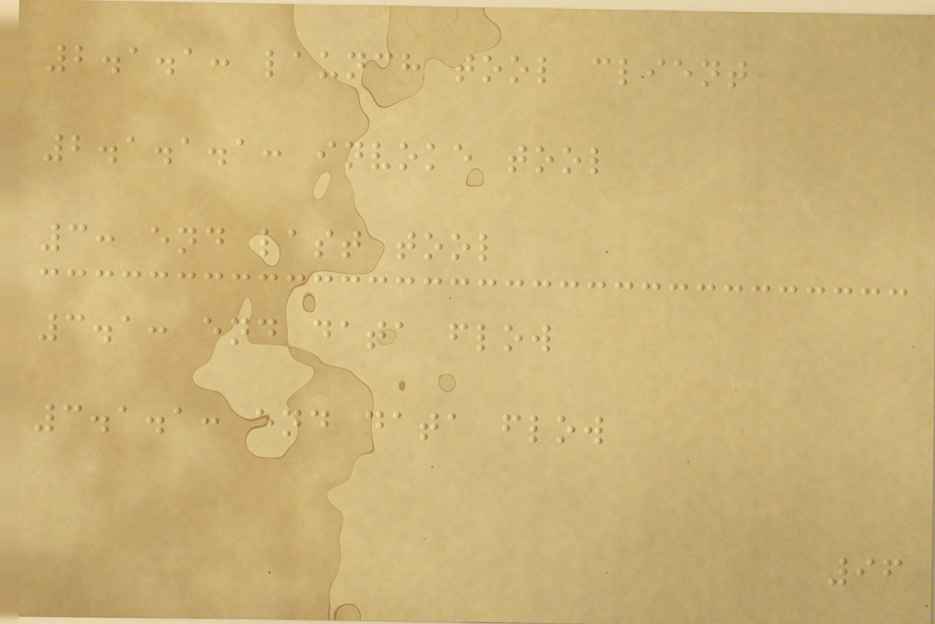2.1.1: launch tool client
2.1.1.1: invoke tool
3: end last tool
3.1: end data flow
3.1.1: end data flow
96
